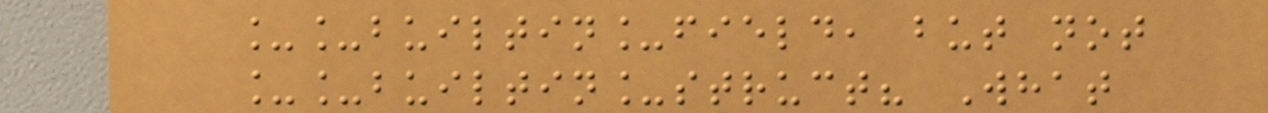__builtin_field, but not
__builtin_struct? What
